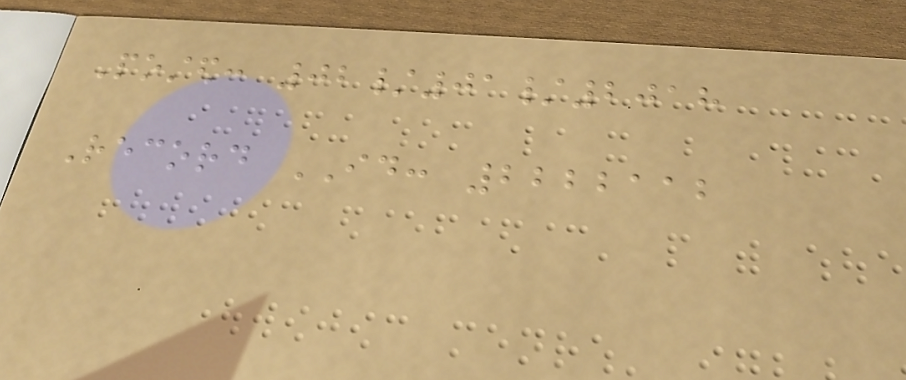Posted: 02/01/2018
Record ID: 2222112
